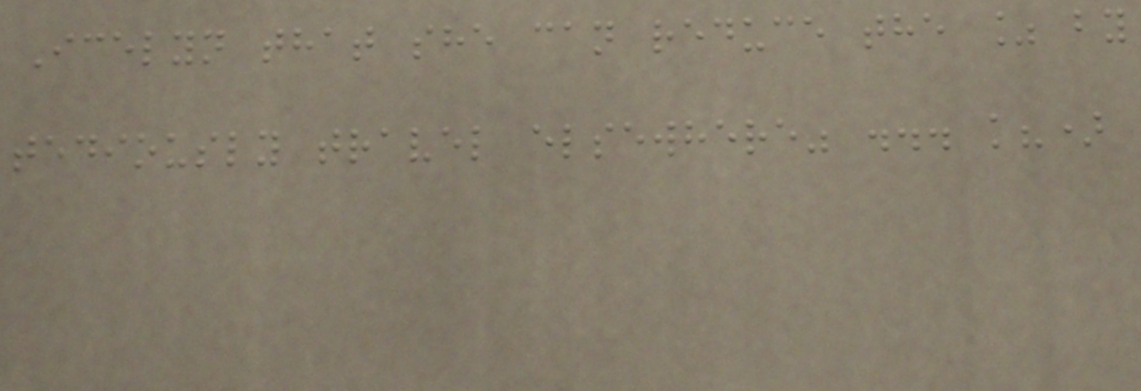Icelyn that she can reduce the % by
tediously travel elsewhere" ... k?)
